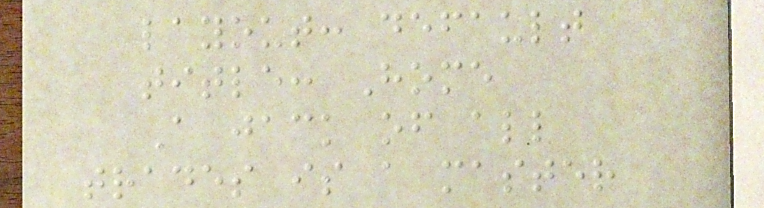layout: default
title: Home
A jack of all
trades is a master
